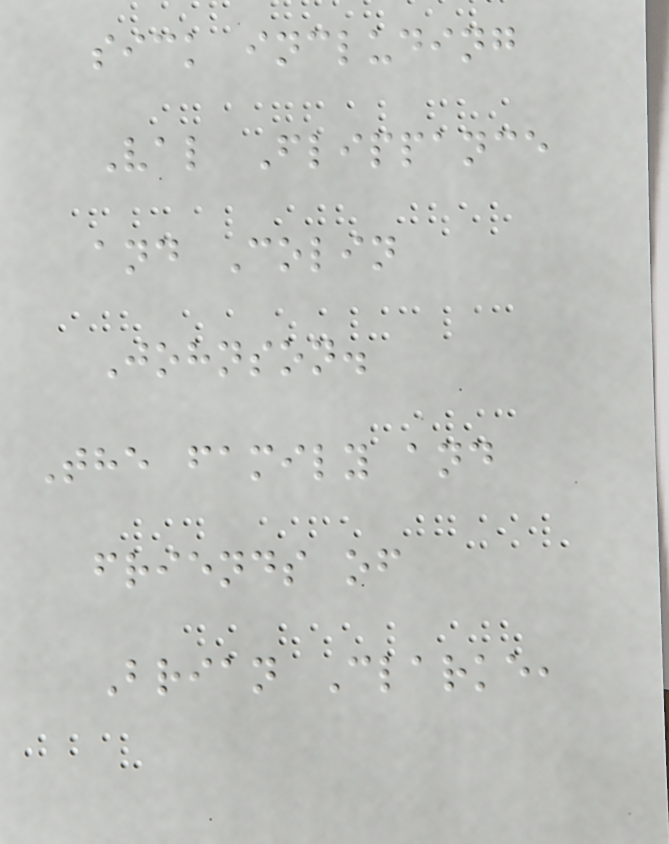sick including
Val Flippance
and Colin
Johnson.
The family and
friends of
Brian Clarke,
